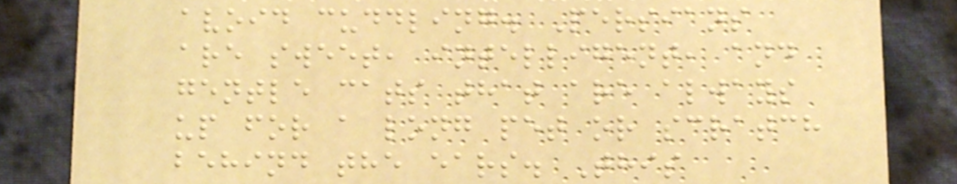avoid cuddling. Persians
are sweet, intelligent, and
gentle cats that are always
up for a long pet or scratch
behind the ears. This
